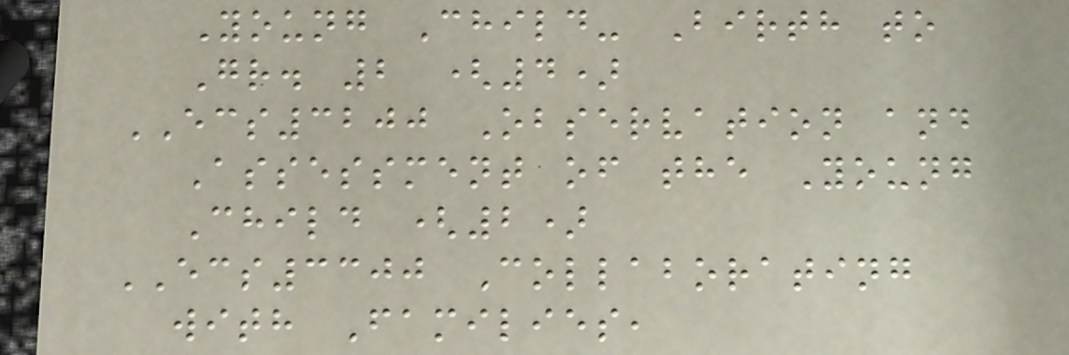Young Child- Birth to
Gr. 2 (4)
ECS3200 Observation and
Assessment of the Young
Child (2)
ECS3300 Collaborating
with Families,
